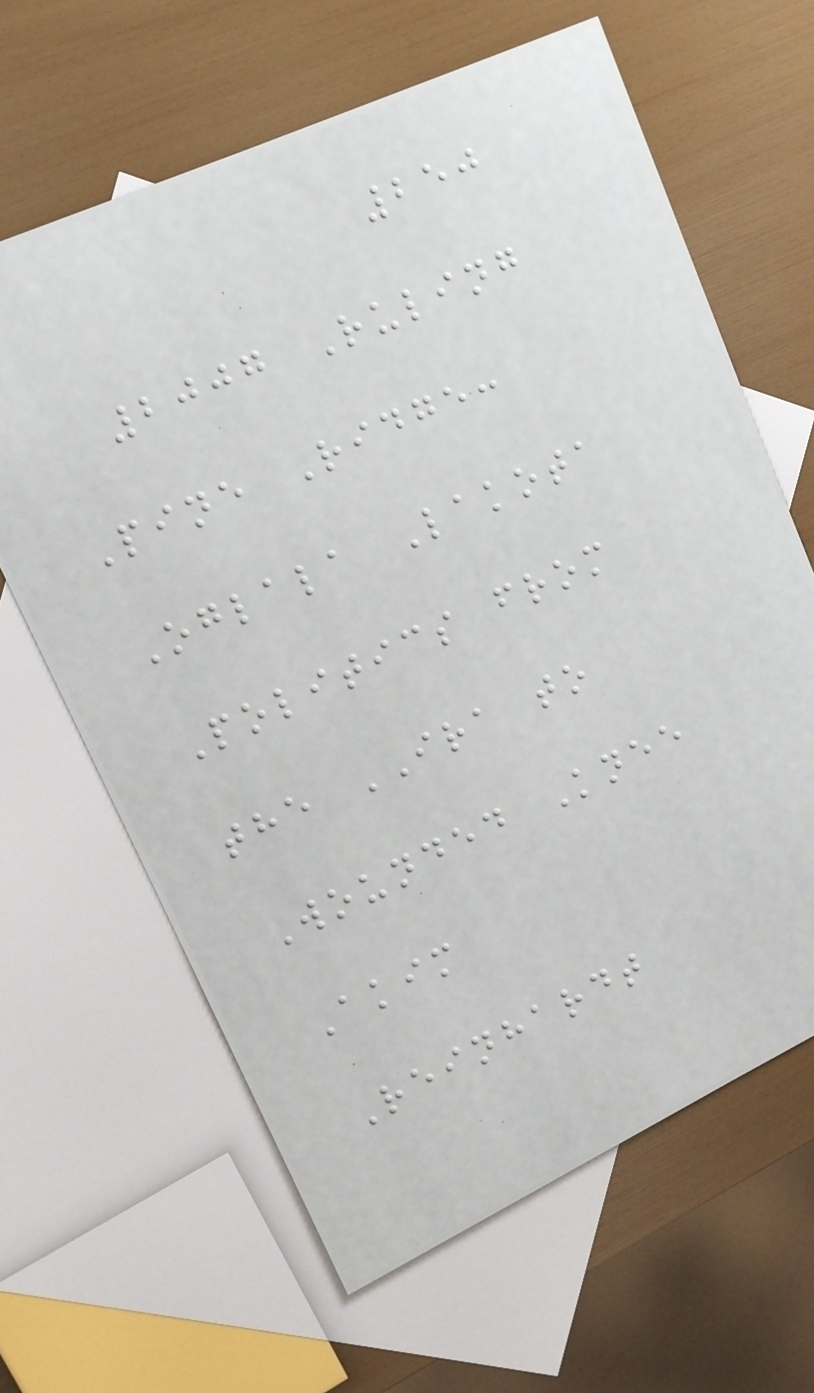250
2007 Ruling
Pine Ridge:
Oglala Lakota
Politics from
the IRA to
Wounded Knee
Akim
Reinhardt
